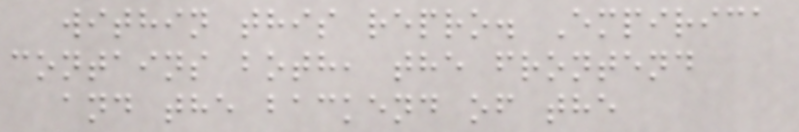within this repro. Empirica
contains both, the frontend
and the backend of the
